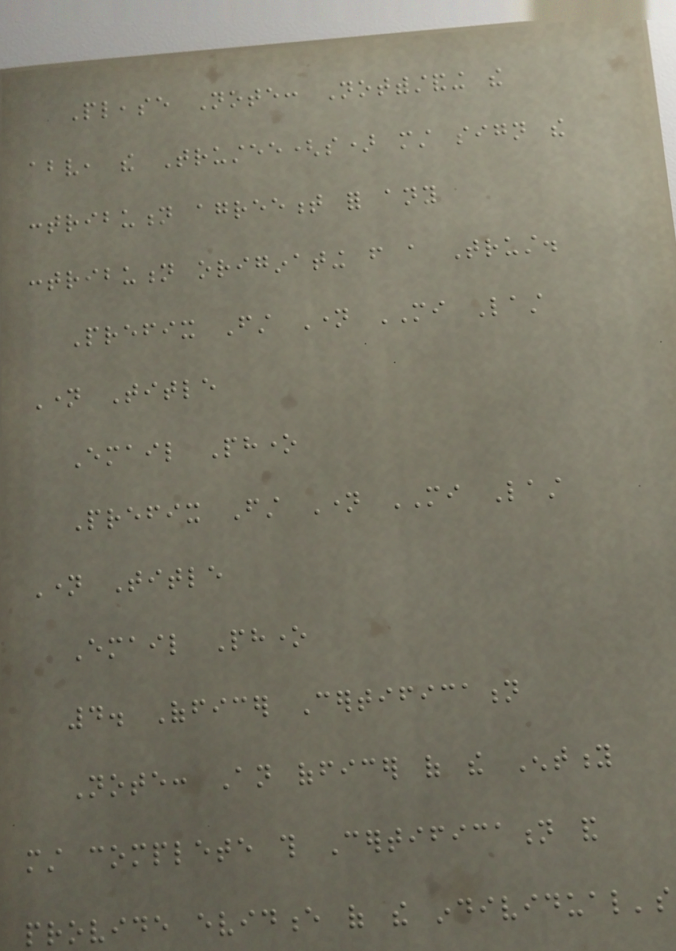Please Note: Notwithstanding the
above, the Trustee(s) must sign the
contribution agreement for any
contribution originating from a Trust.
Prefix First Name MI Last
Name Title
Email Phone
Prefix First Name MI Last
Name Title
Email Phone
4. Officer Certification
Note: An officer of the Entity
must complete this Certification and
provide evidence of the individual's
